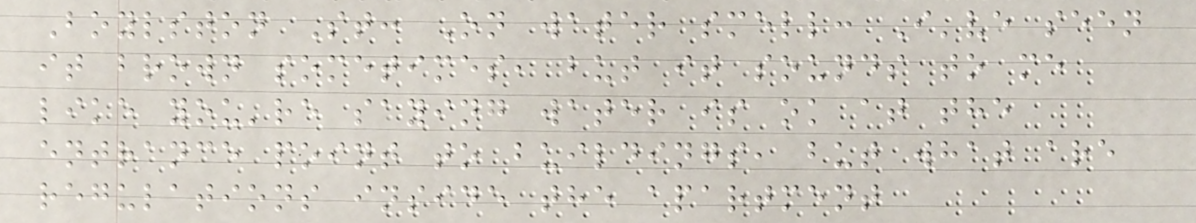Boylston St: On water smell: I've seen
it brown sometimes, but it sounds to me
like you're saying water is ok at the
entrance point to buildings, but what are
regulations inside the apartment
